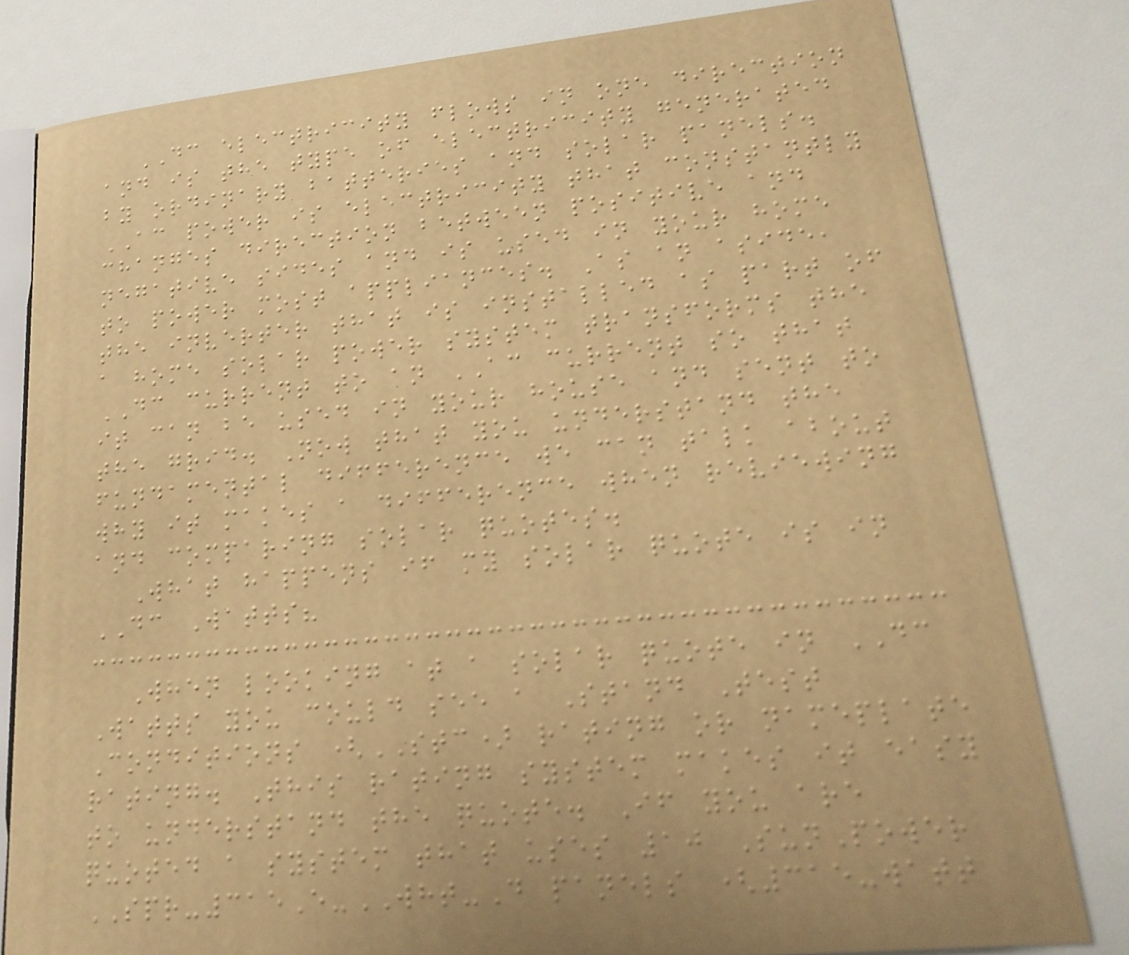DC electricity flows in one direction
and is the type of electricity generated
by ordinary batteries and solar panels.
AC power is electricity that constantly
changes direction between positive and
negative sides and is used in your home
to power most appliances. As an aside,
the inverter that is installed as part of
a home solar power system transforms the
DC current to an AC current so that
it can be used in your house and sent to
the grid. Now that you understand the
fundamental difference we can talk about
why it makes a difference when reviewing
and comparing solar quotes.
What happens if my solar quote is in
DC Watts?
When looking at a solar quote in DC
Watts you could see a Stand Test
Conditions (STC) rating or nameplate
rating. This rating system makes it easy
to understand the quote. If you are
quoted a system that uses 10 SunPower
SPR-315E-WHT-D panels (315-watt
